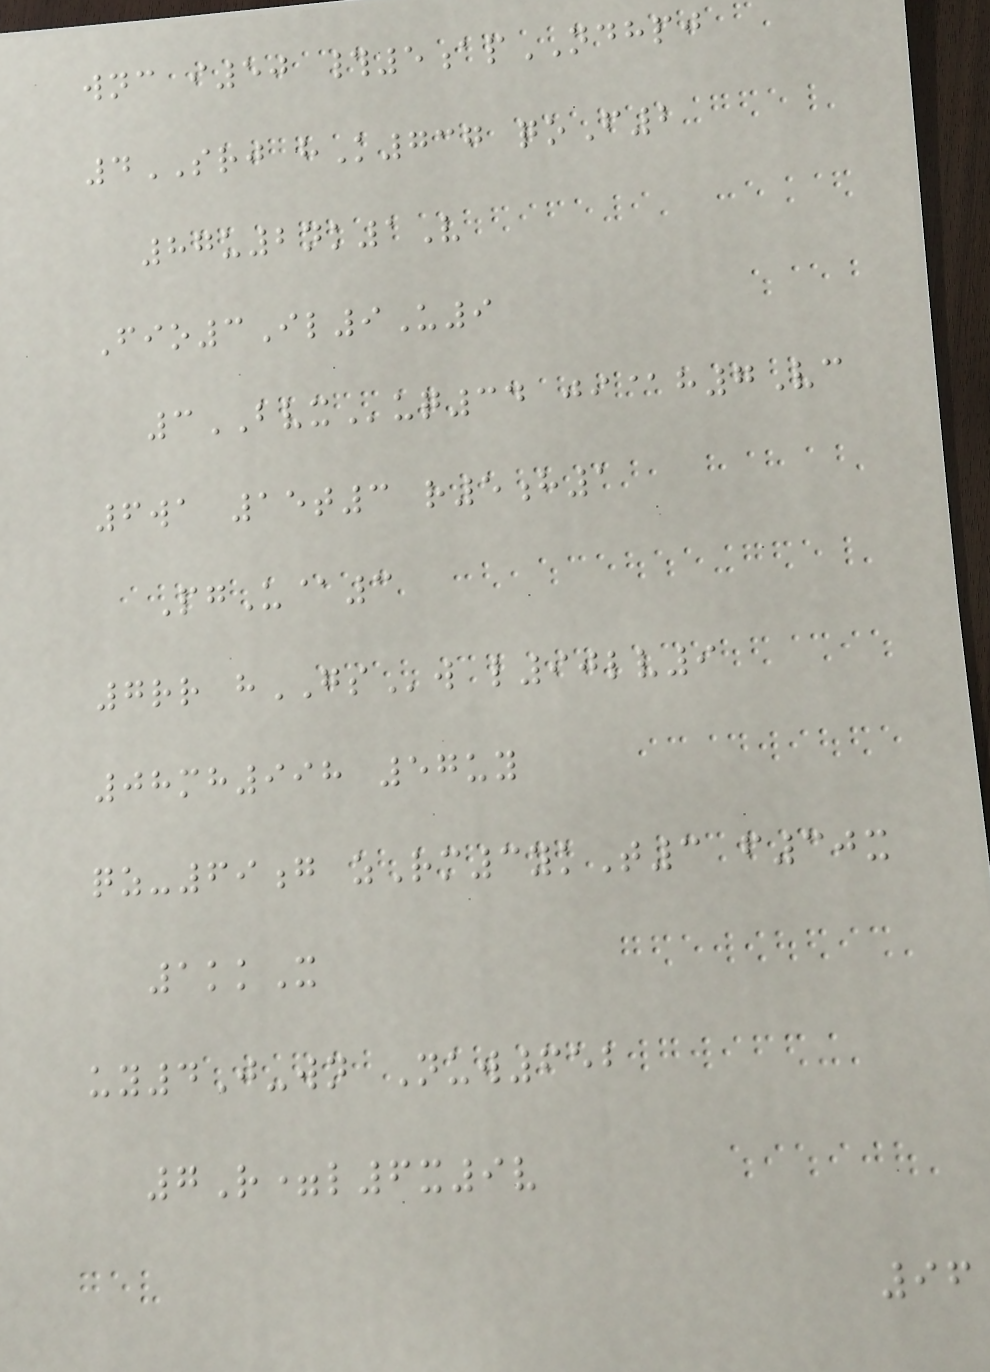wnc i50 #5apNDHPJ
4SRJ hK737 qoF2
87u2nk1V
Fio3Il9U9
3BVXuq34 ji@h7Vc
6wa 15t3 r5h1
PgU@3
7rr hGSw l90lv9
08mh998 57uy
qz-69g zRm3ykT3 f30x
1kkX
uy4J-wn Nuw652
7R=l6x9v
96
